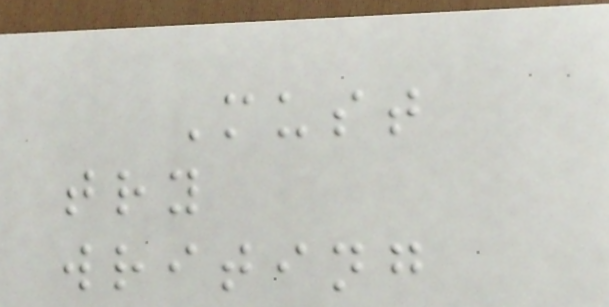Must
try
writing
